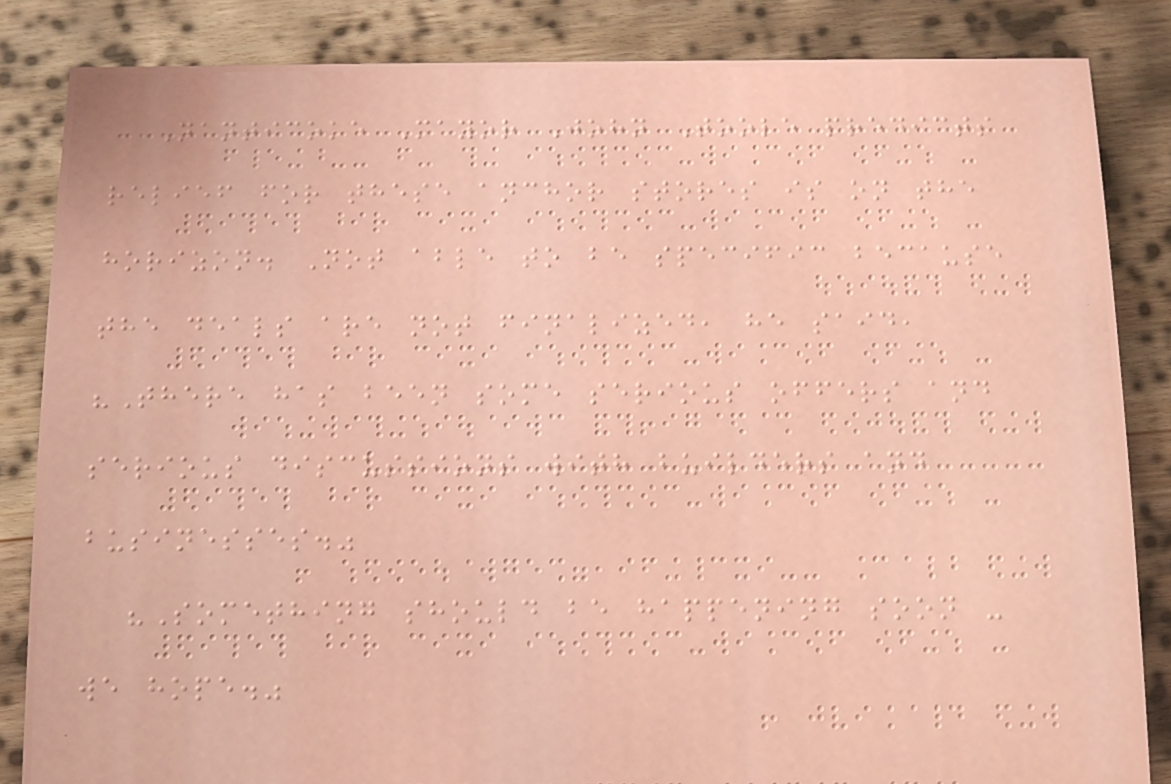Nanticoke Mayor John Toole predicts
relief for these anchor stores is on the
horizon. Not able to be specific because
the deals are not finalized, he said,
"There has been some serious offers and
serious discussions with builders and
businesses."
"Something should be happening soon -
we hope."
